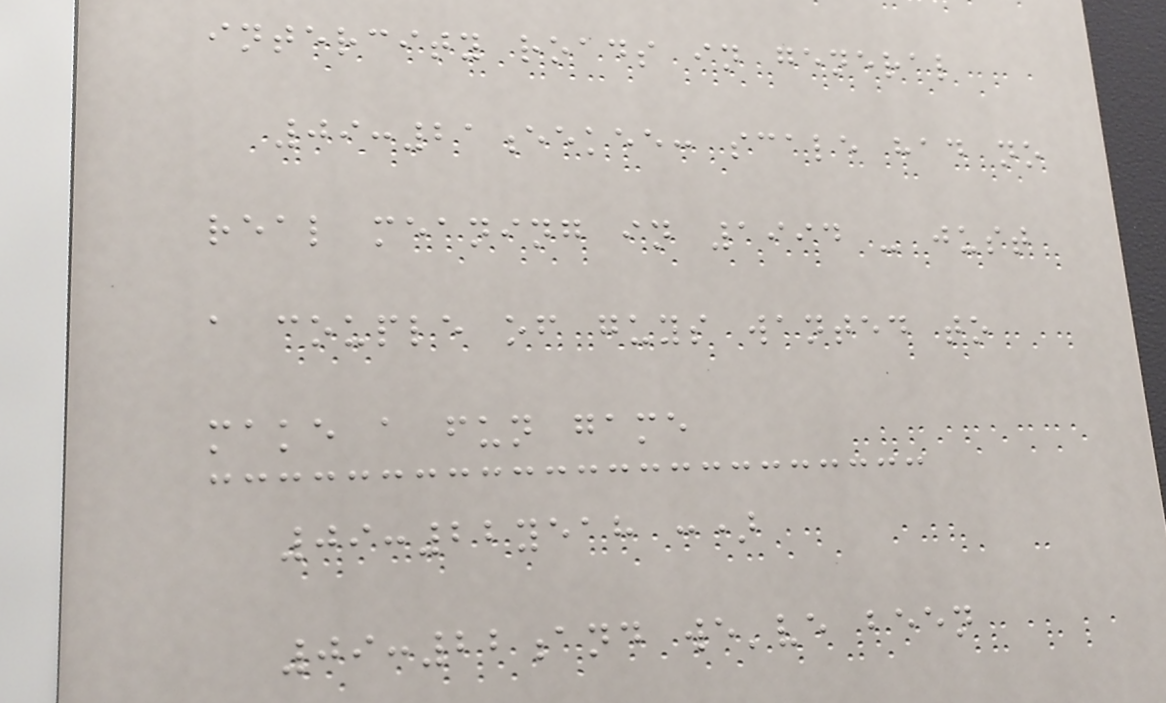intercity roads in general
09:21eekee: scale had no
real meaning in 1994 - just
a couple of guys wanted to
make a fun game
09:22yeah :)
09:22and we've been
